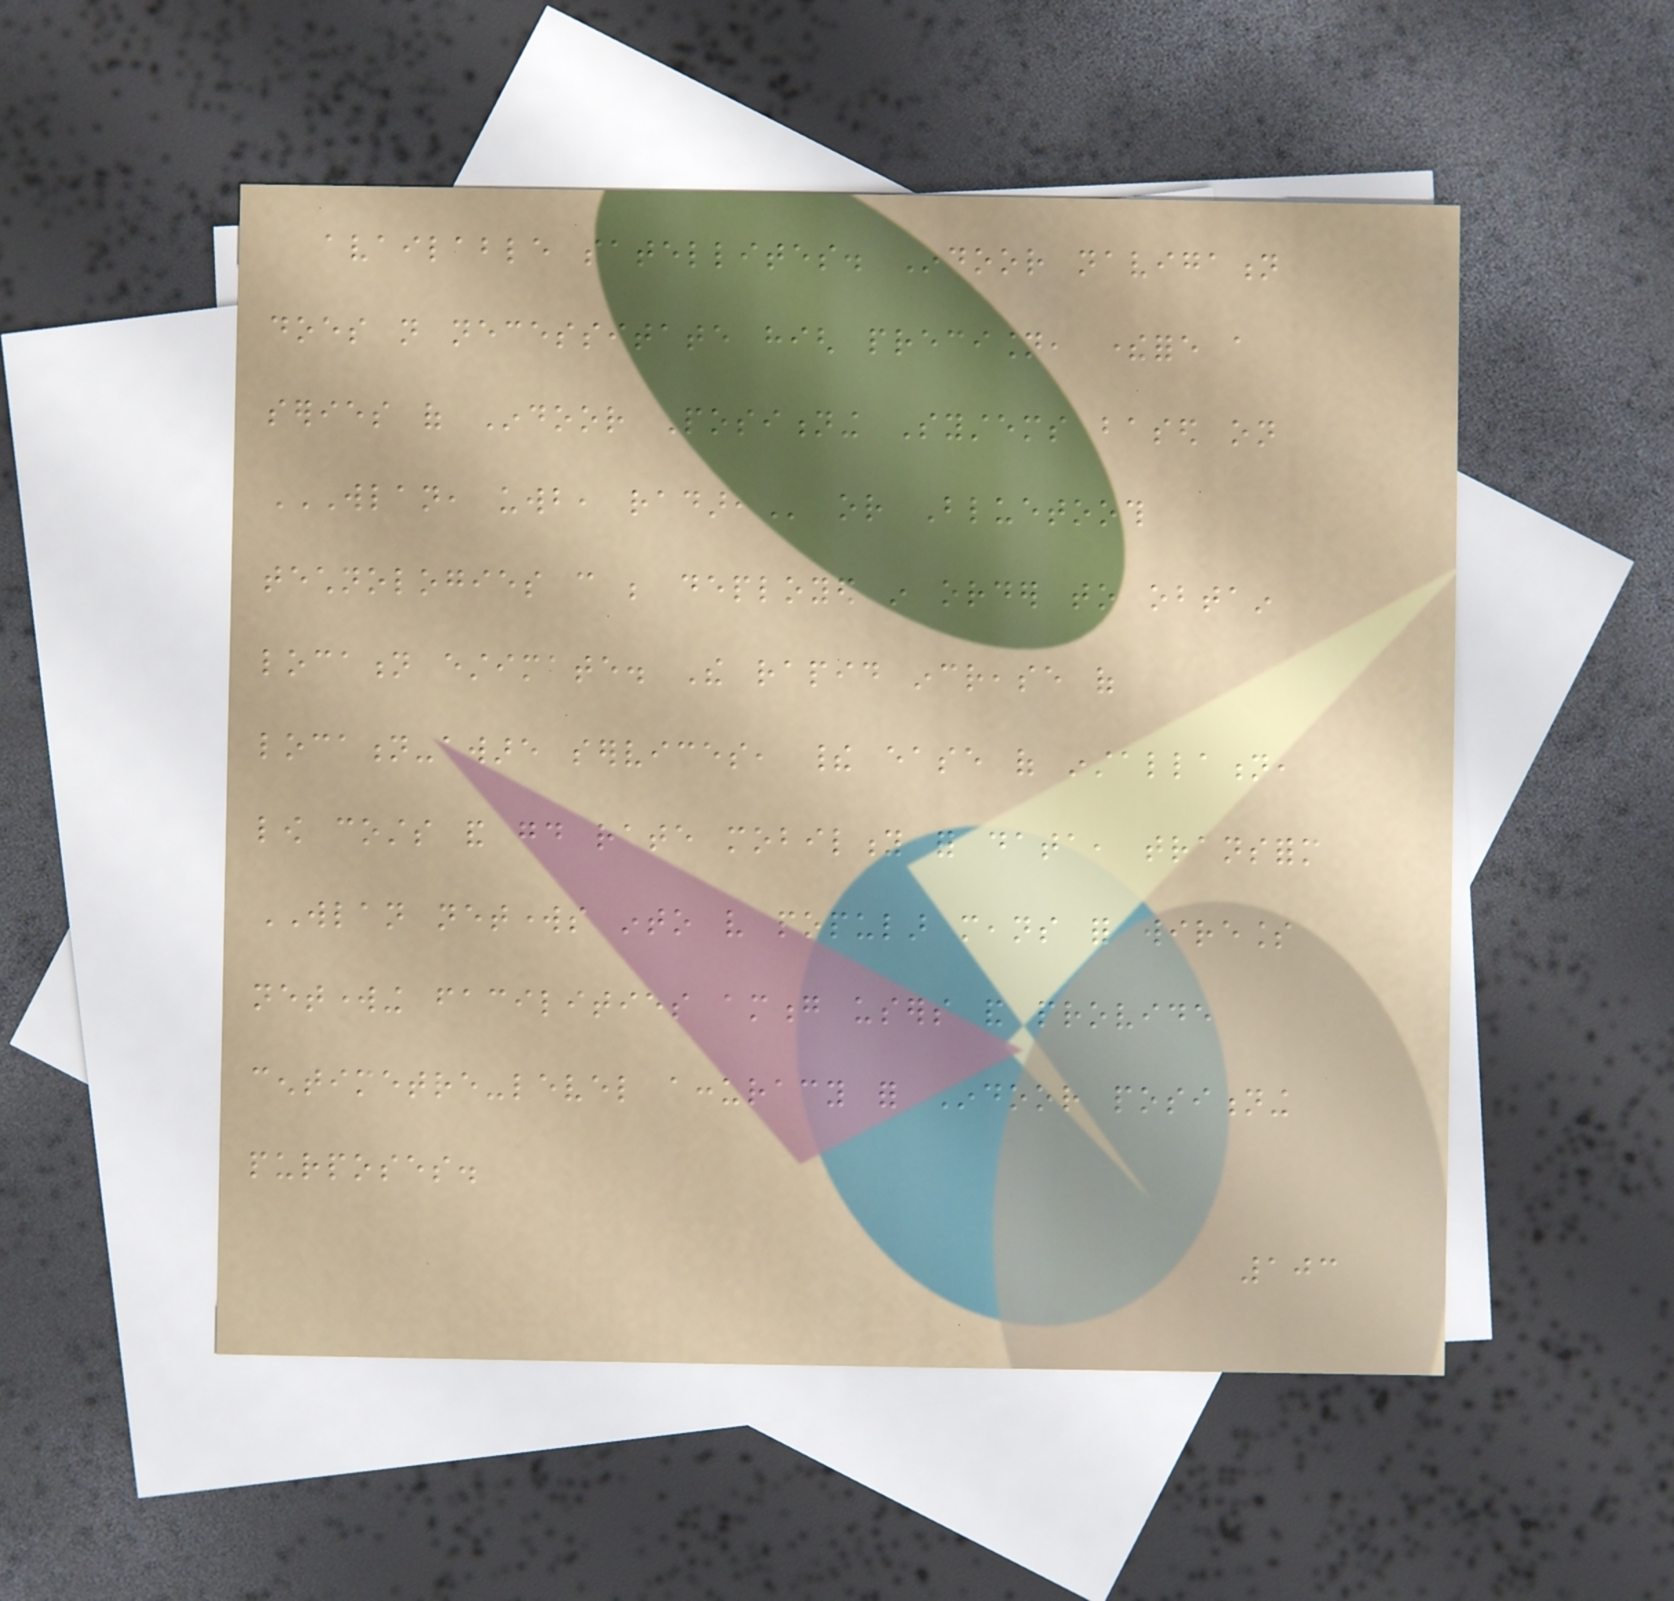available satellites. Indoor navigation
does not necessitate high precision, therefore a
series of Indoor Positioning Systems based on
WLAN, UWB, RADAR, or Bluetooth
technologies can be deployed in order to obtain
location estimate. The rapid increase of
location-aware services, their ease of installation,
low costs and good rate mobility for data, transform
WLAN networks into very popular means for wireless
networking facilities among users and provide
centimetre-level accuracy for Indoor positioning
purposes.
103
